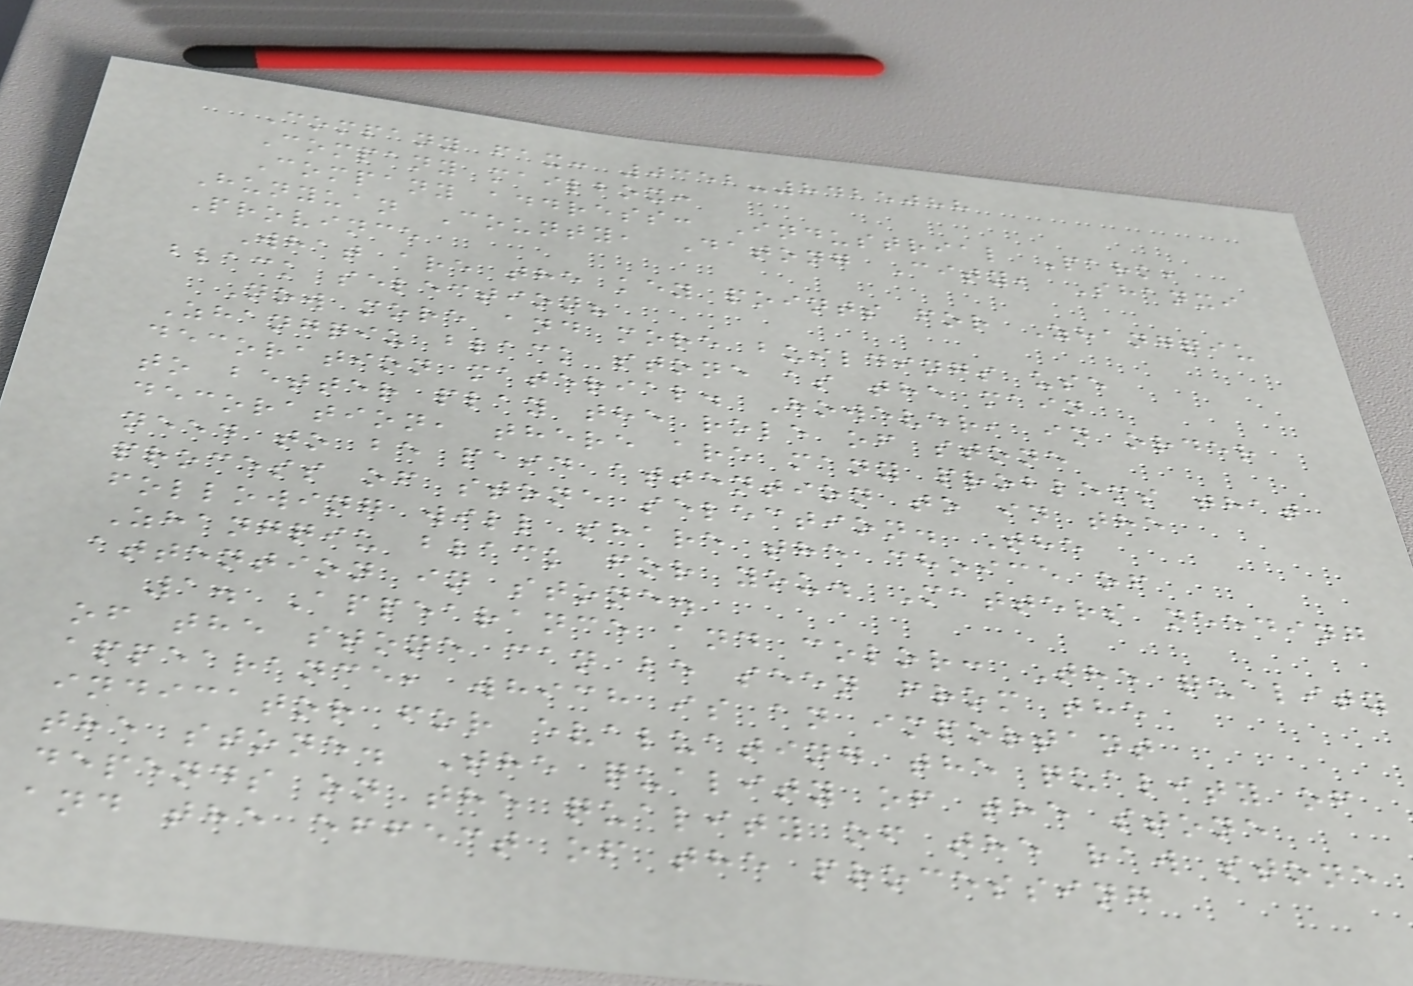Company fax: 0352-8425088
Company mailbox:
Company address: Industrial Park,
Hunyuan County, Datong City, Shanxi
Province
What are the key points for Zhangqiu
black selection?
Now more and more buildings use
Zhangqiu black stone as the main
decoration material. However, in order
to better play the role of stone
decoration, there are many problems that
need to be paid attention to in the
process of stone selection. The
following will share the choice of
Zhangqiu black for you. Matters needing
attention in stone.
1. Appearance and color: The quality
of the stone can be seen from the
appearance, which is an important
indicator for evaluating the quality of
the stone. The quality of the stone
depends on the quality of the raw stone
and the effect of the processing
